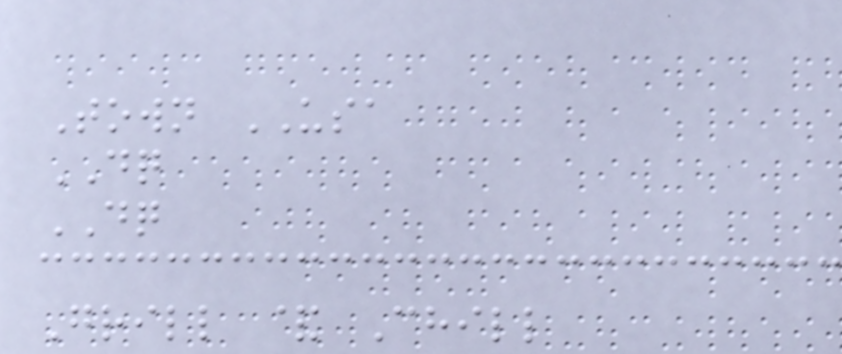Town USA
DQ
DQ
Grill & Chill
